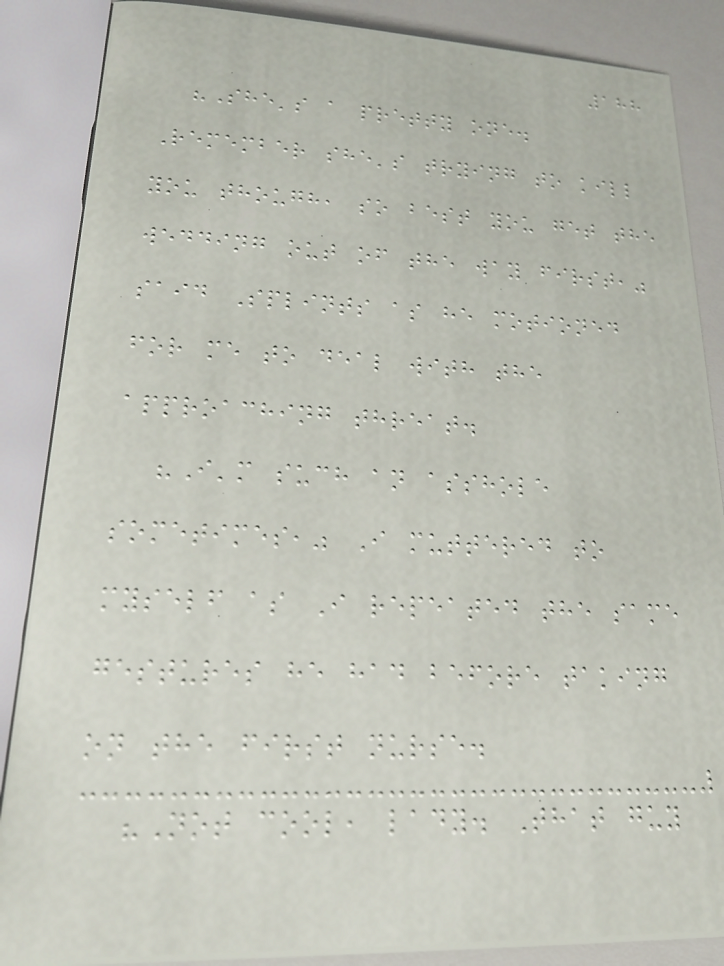188
"She's a pretty one.
Remember she's trying to kill
you though, so best you get the
wedding out of the way first,"
said Splints as he motioned
for me to deal with the
approaching threat.
"I'm such an asshole
sometimes," I muttered to
myself as I repeated the same
gestures he had before taking
on the first nurse.
"Not cool, lady. That guy
